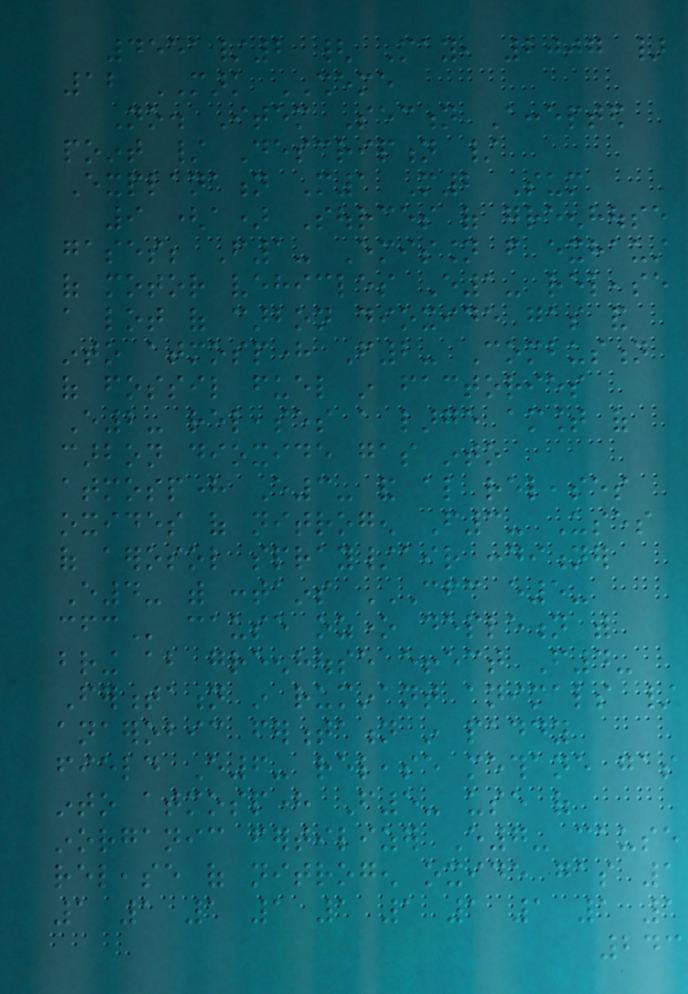4551/2 { May, 2007 }
12 MARK SHEME
No. Item Section Accepted
point / Description /
Explanation M1 M2 Sum
9 (a) Sources of greenhouse
gases; F1- Emission from exhaust
of motor vehicles E1- release
a lot of carbon dioxide gas and
into atmosphere F2- Combustion
of fossil fuel in factories
E2- releases a large amount of
carbon dioxide gas into
atmosphere E3- and also releases
oxides of nitrogen F3- Uses
of aerosol spray/air conditioner
E4- with contains CFC E5-
CFC cause ozone depletion with
bring about greenhouse effect F4-
Fermentation in ruminant animals /
anaerobic fermentation in paddy
field E6- release methane gas
into atmosphere F5- use of
inorganic fertilizer E7- cause
release of nitrogen oxide gas 1
1 1 1 1 1 1 1 1 1 1
243
